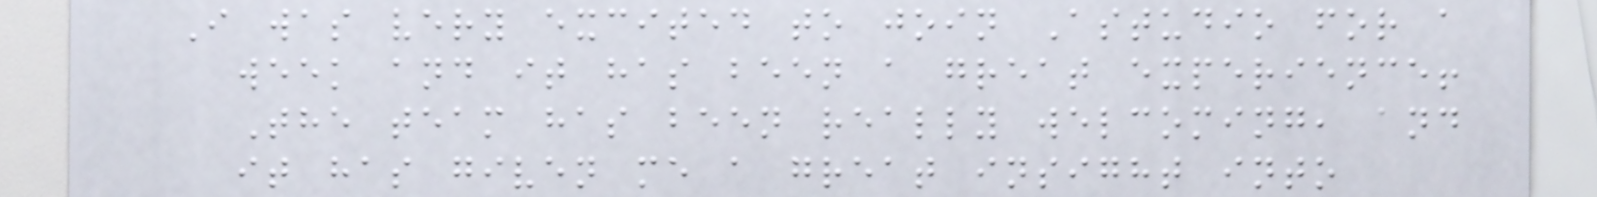I was very excited to join Astudio for a
week and it has been a great experience!
The team has been really welcoming, and
it has given me a great insight into
